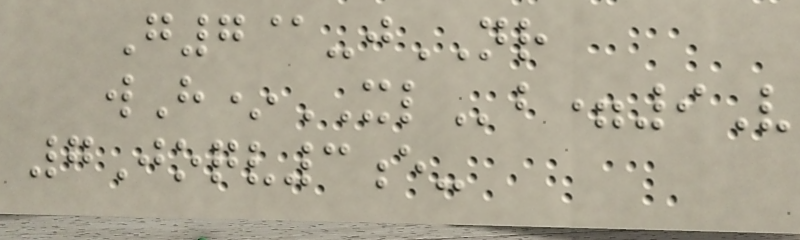G7@-jNR
wH*XLb=9V
7Joqv3e-
